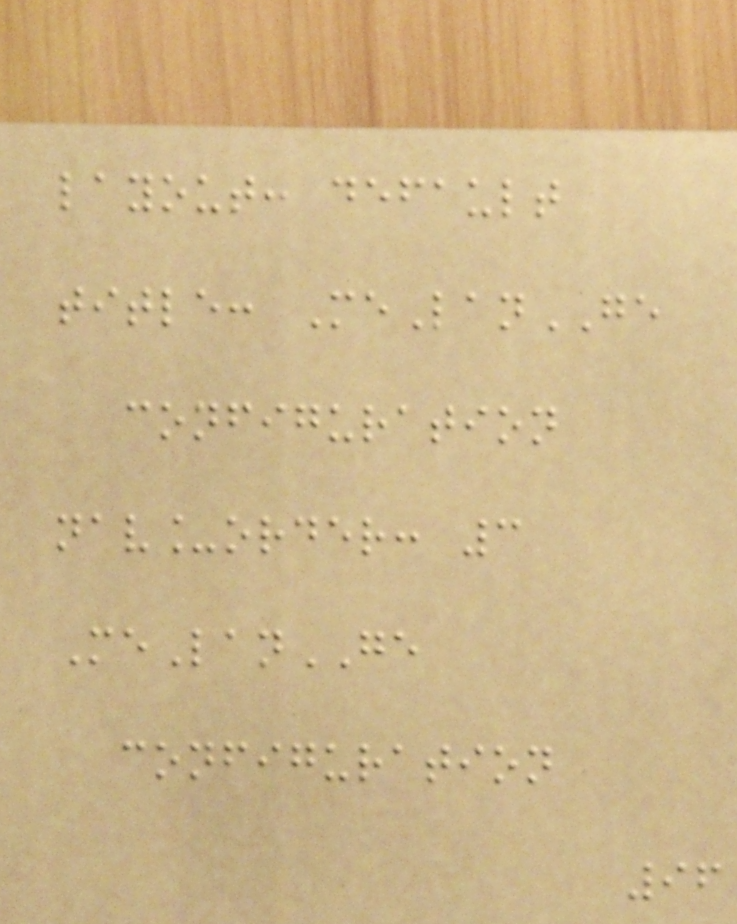layout: default
title: MeLanGE
configuration
nav_order: 3
MeLanGE
configuration
96
